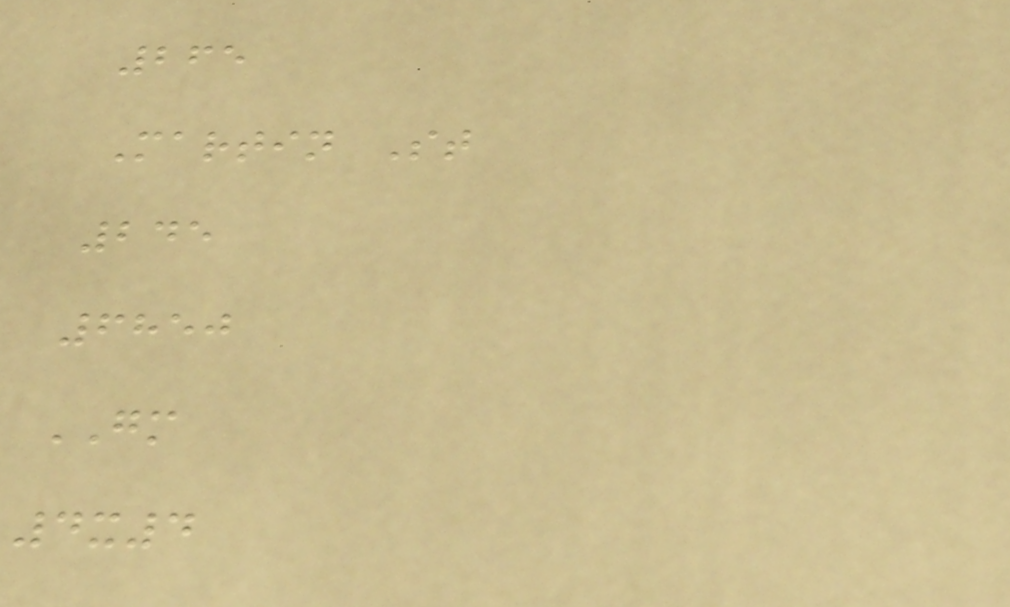265
Martin St
245
6850
GM
4x4
